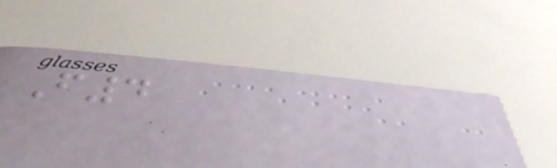F4
